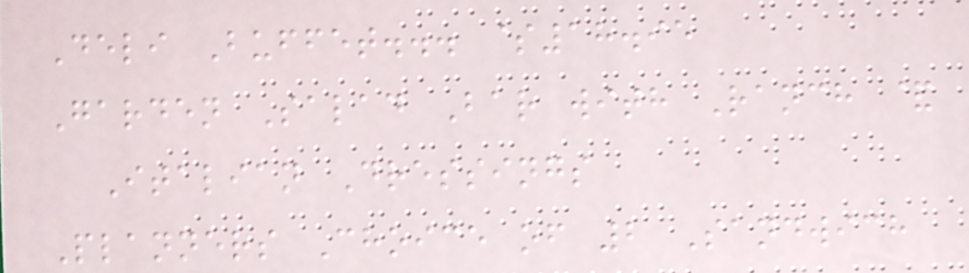Deli Buffet... $18.95
Garden Salad Bar with Ranch &
Italian Dressings
Planners Choice of 2 Sandwich
